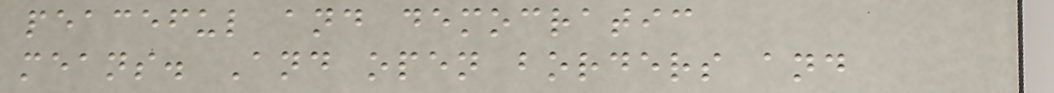peaceful and democratic
means. And open borders and
